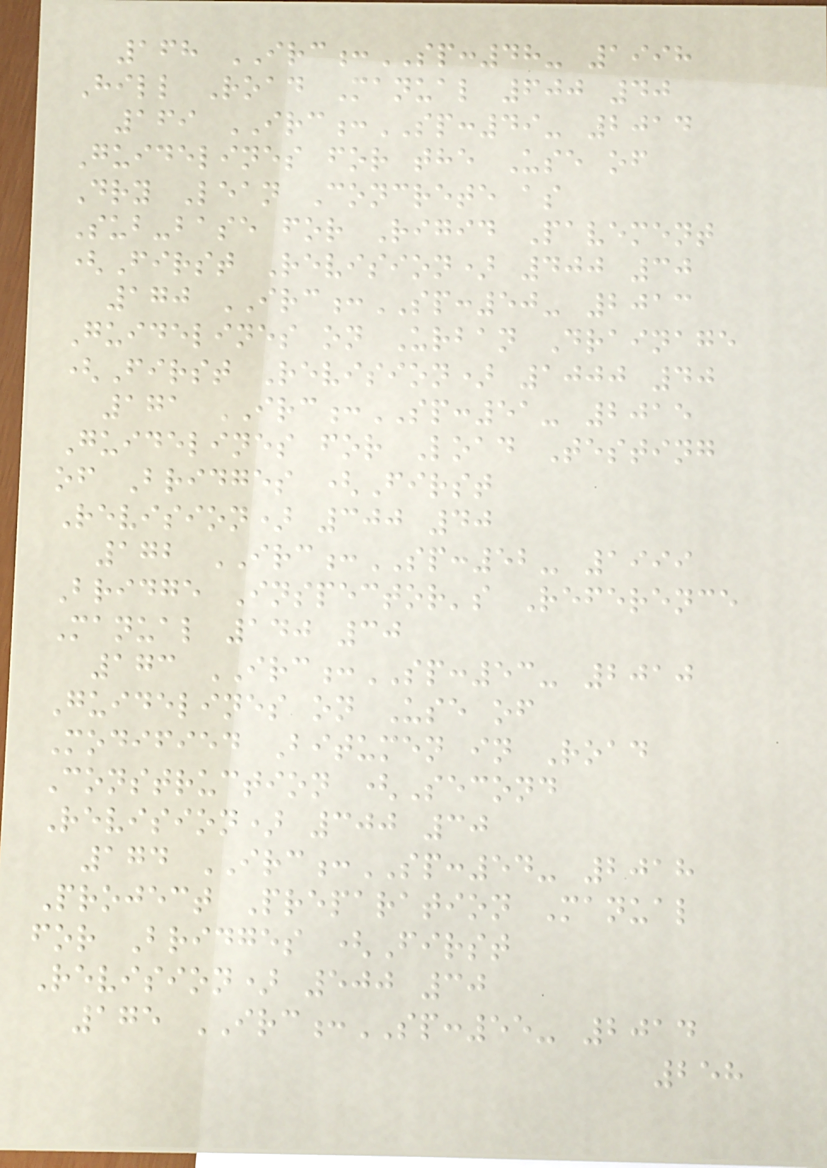168 IRC:SP:48- 1998
Hill Road Manual 600 40
169 IRC:SP:49- 2014
Guidelines for the Use of
Dry Lean Concrete as
Sub-base for Rigid Pavement
(First Revision) 400 30
170 IRC:SP:50- 2013
Guidelines on Urban Drainage
(First Revision) 1000 40
171 IRC:SP:51- 2015
Guidelines for Load Testing
of Bridges (First
Revision) 300 40
172 IRC:SP:52- 1999
Bridge Inspector's Reference
Manual 140 30
173 IRC:SP:53- 2010
Guidelines on Use of
Modified Bitumen in Road
Construction (Second
Revision) 300 30
174 IRC:SP:54- 2018
Project Preparation Manual
for Bridges (First
Revision) 500 30
175 IRC:SP:55- 2014
258
